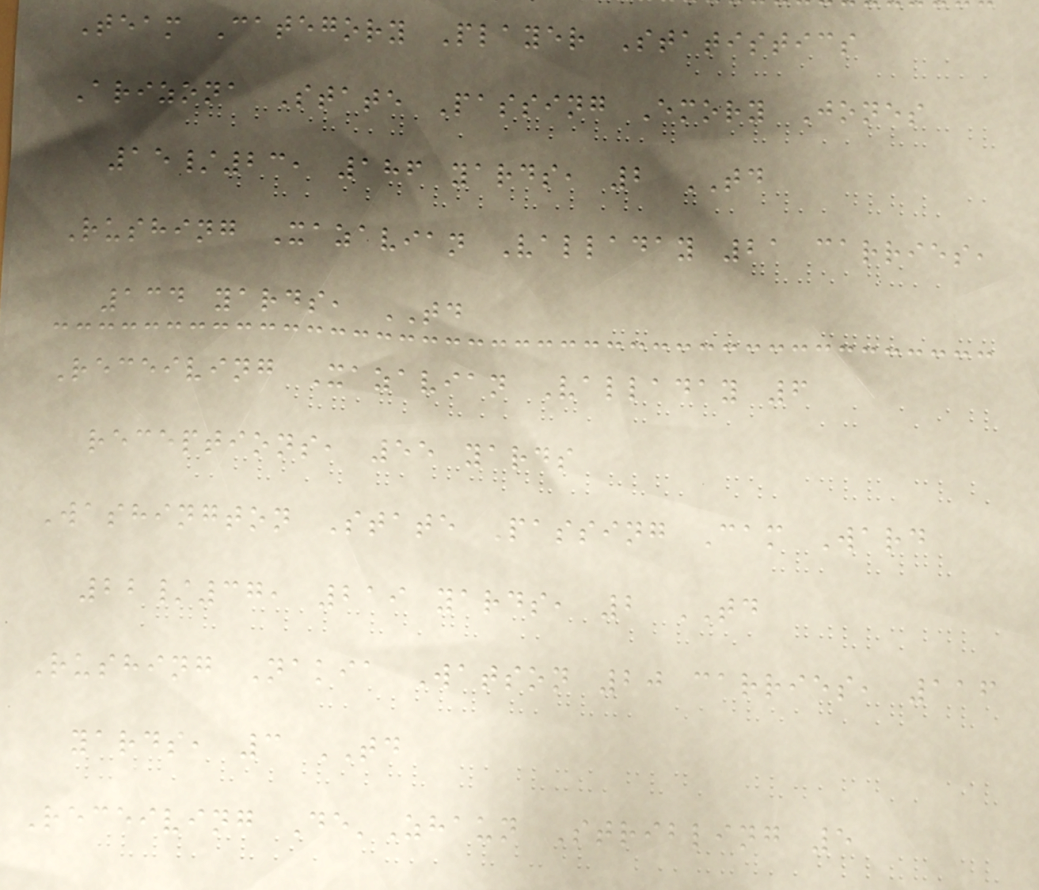Team Category Player Statistics
Arizona State Passing Emory Jones
15/23, 186 yards, 2 TD
Rushing Xazavian Valladay 21 carries,
134 yards, TD
Receiving Xazavian Valladay 6
receptions, 55 yards
Washington State Passing Cam Ward
22/37, 219 yards, 2 TD
Rushing Nakia Watson 20 carries, 116
yards, 3 TD
Receiving De'Zhaun Stribling 5
